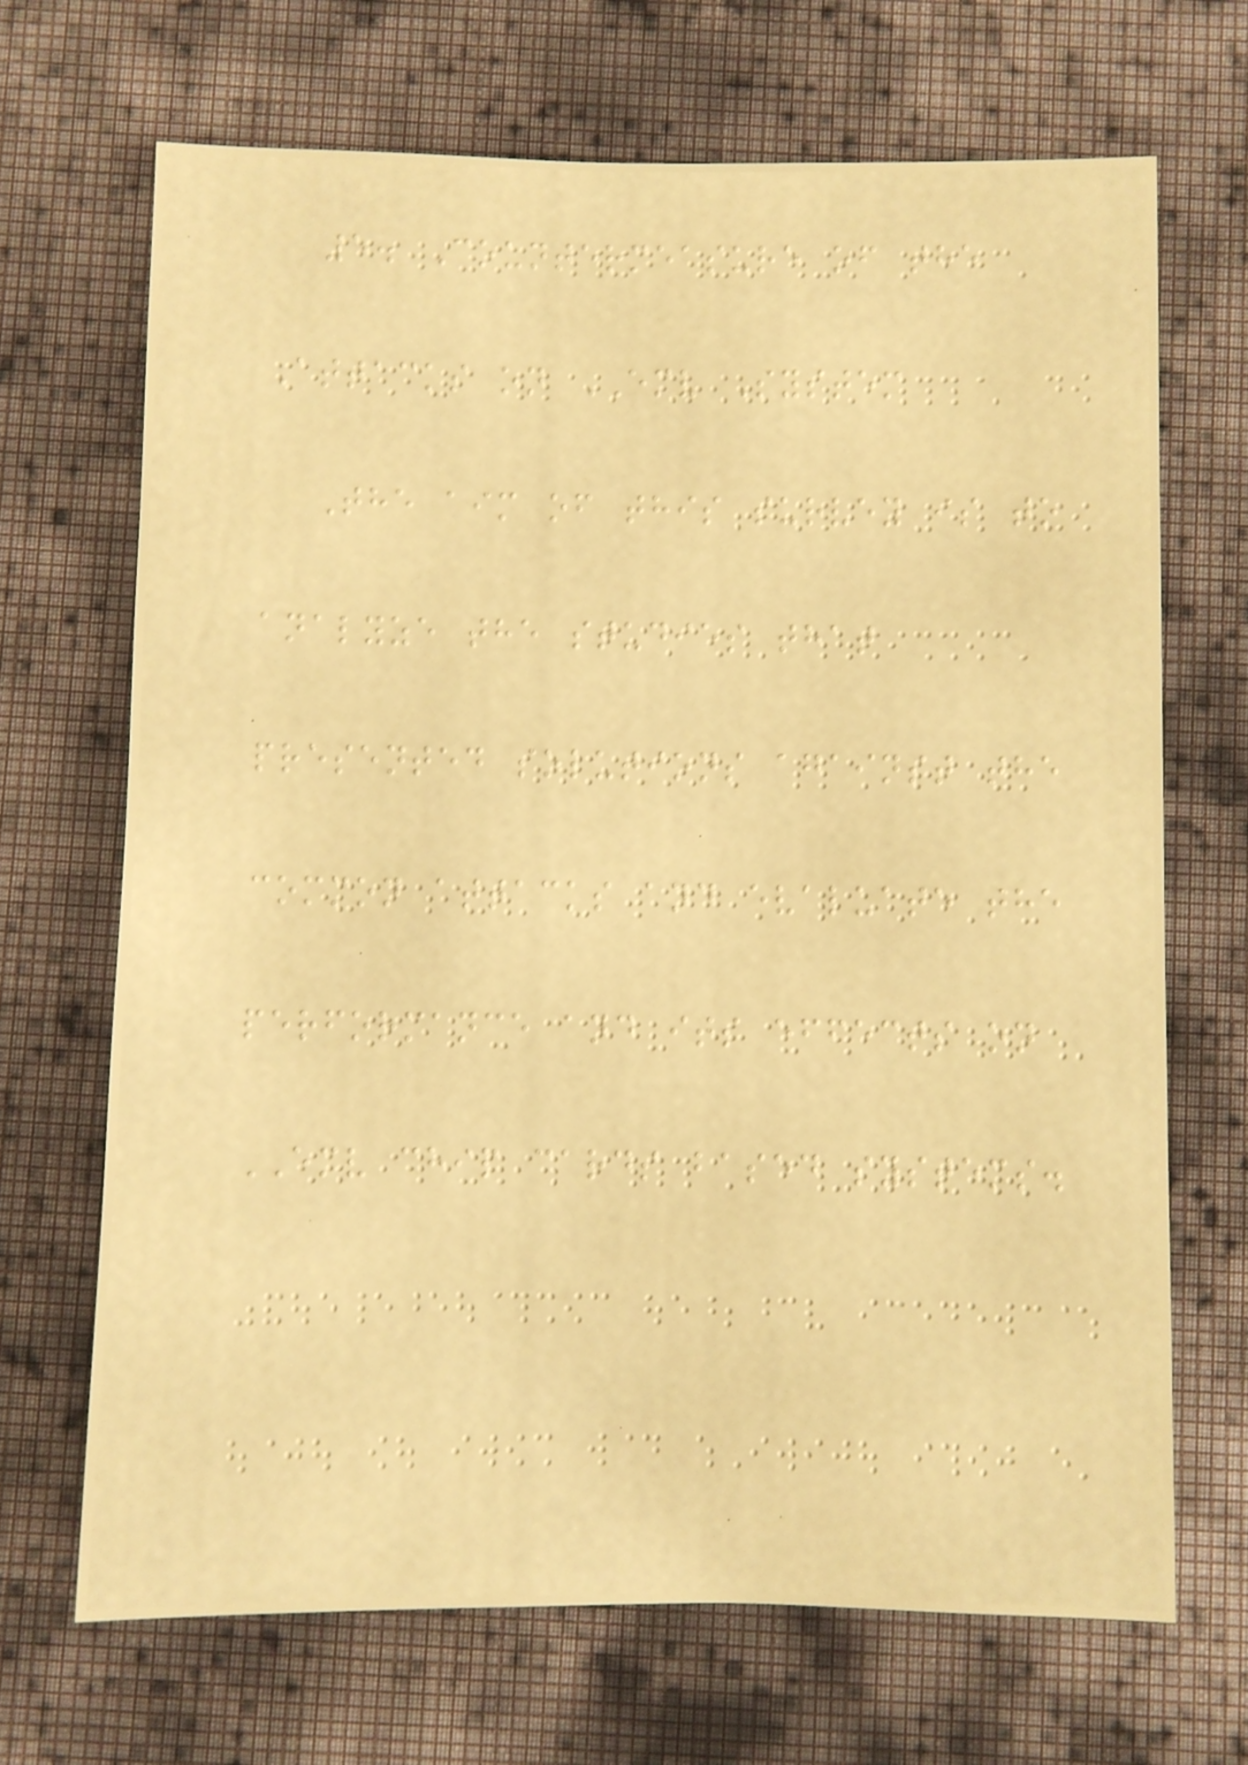5. Countermeasure of the
Attacks on EMV System
The aim of this survey is to
analyze the studies that
presented solutions against the
common attacks and evaluate the
performance and its effects on
EMV chip cards based systems.
